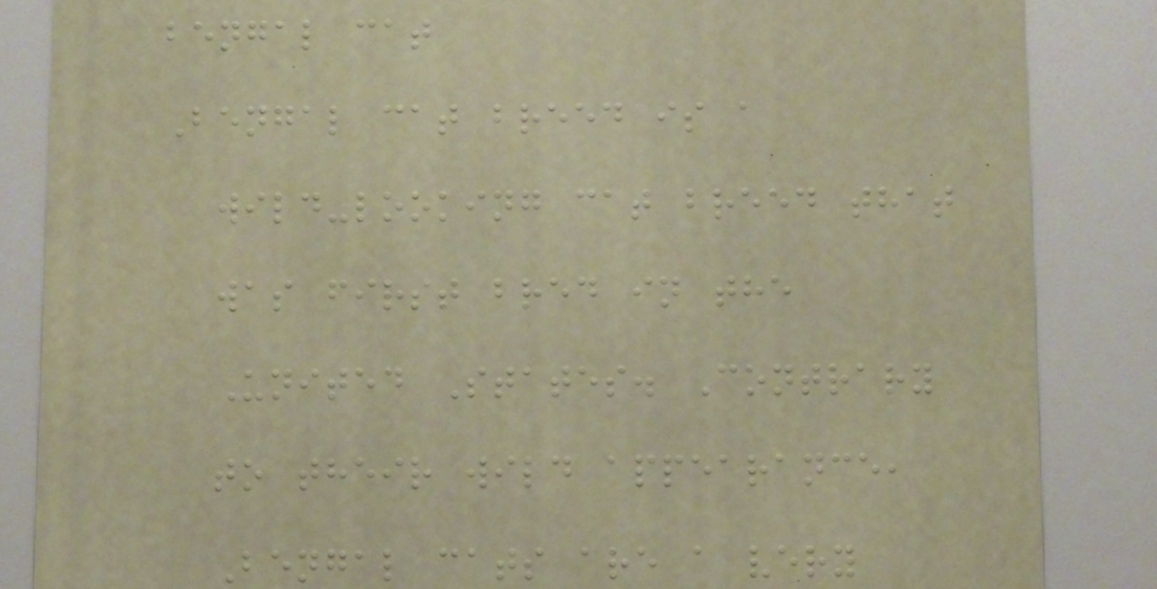bengal cat
Bengal cat breed is a
wild-looking cat breed that
was first bred in the
United States. Contrary
to their wild appearance,
Bengal cats are a very
